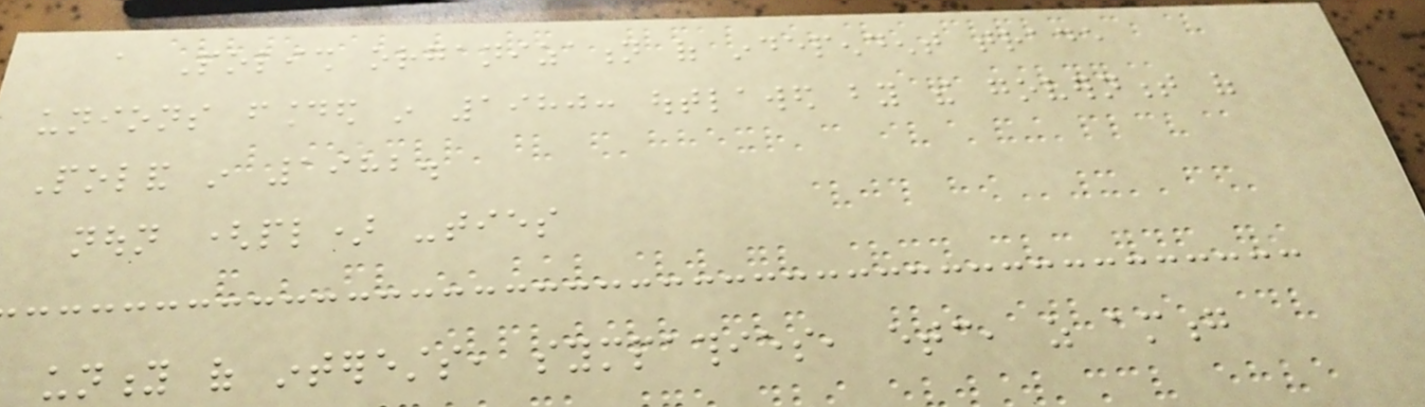a Polish organization of independent trade
unions founded in 1980: outlawed by the government of
Poland in 1982.
noun (pl) -ties
unity of interests, sympathies, etc, as among
